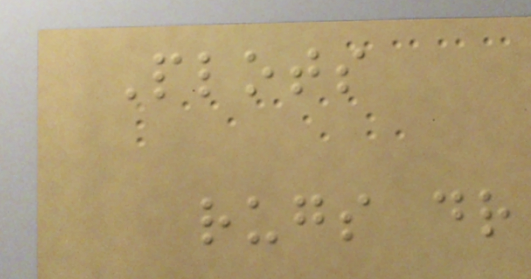Plots
rugs dr
